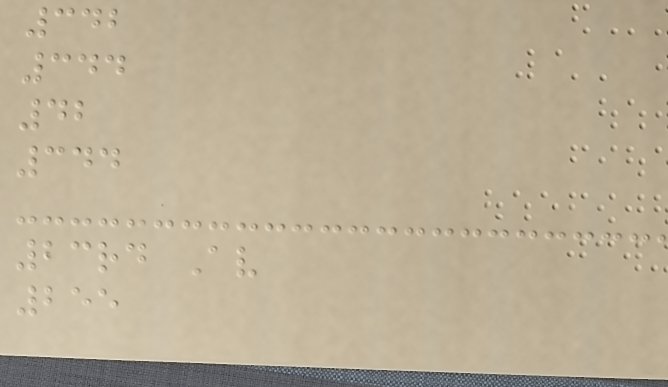342
344
42
344
23rd Av
255
